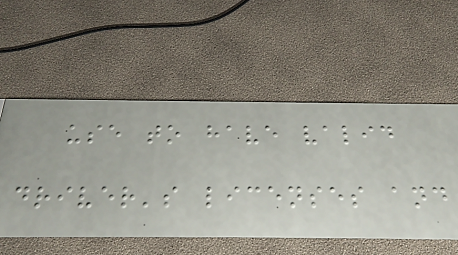use to have valid
driver's licenses and
